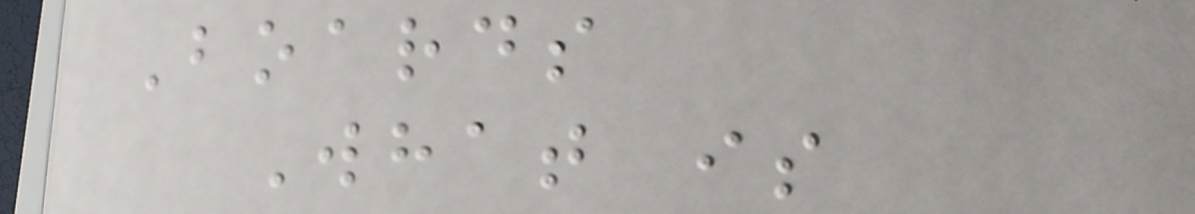Boards
What is
